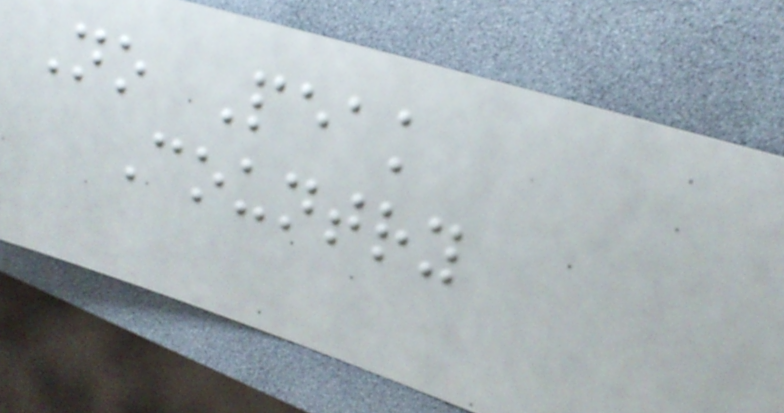No Peak
Country
